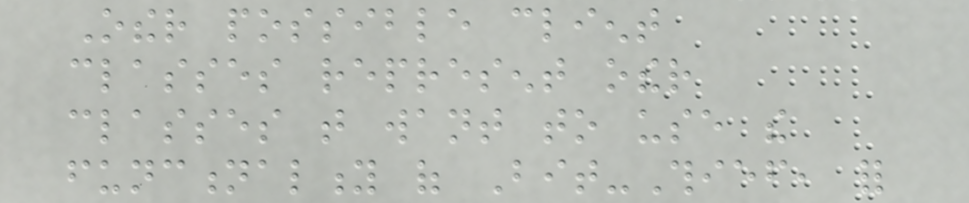Other possible client
classes represent other
classes that want to use the
functionality of Bit-Thief, for
